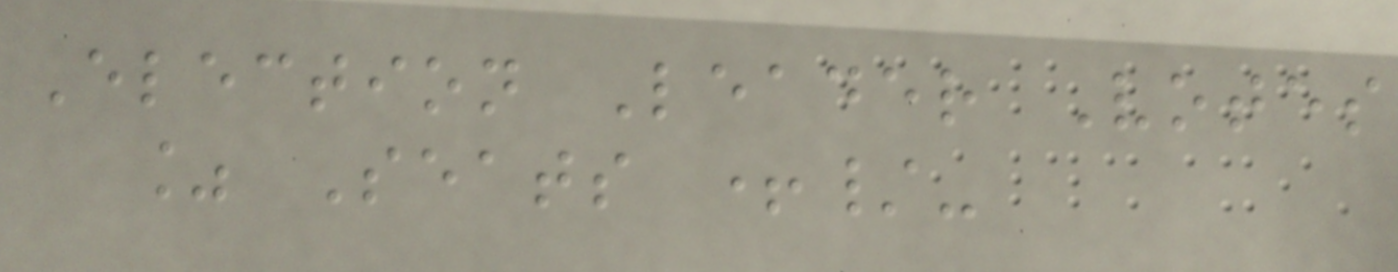Election Leader Votes
% Seats +/-
